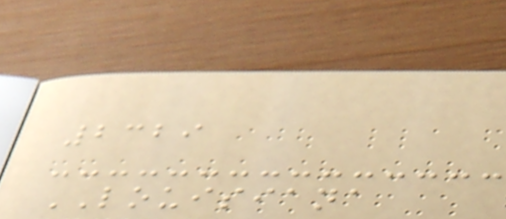2329
LOUISIANA
